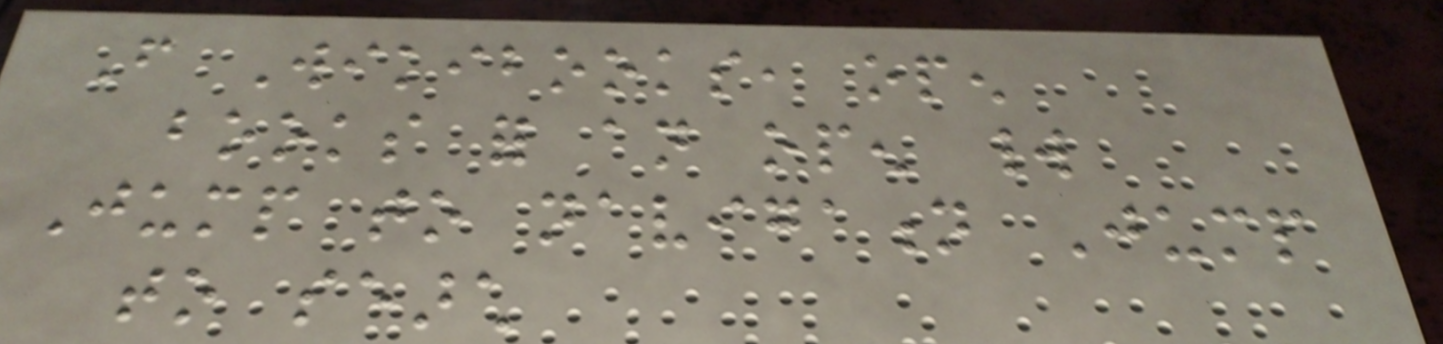From Wikibooks, open
books for an open world
Jump to navigation Jump
to search
